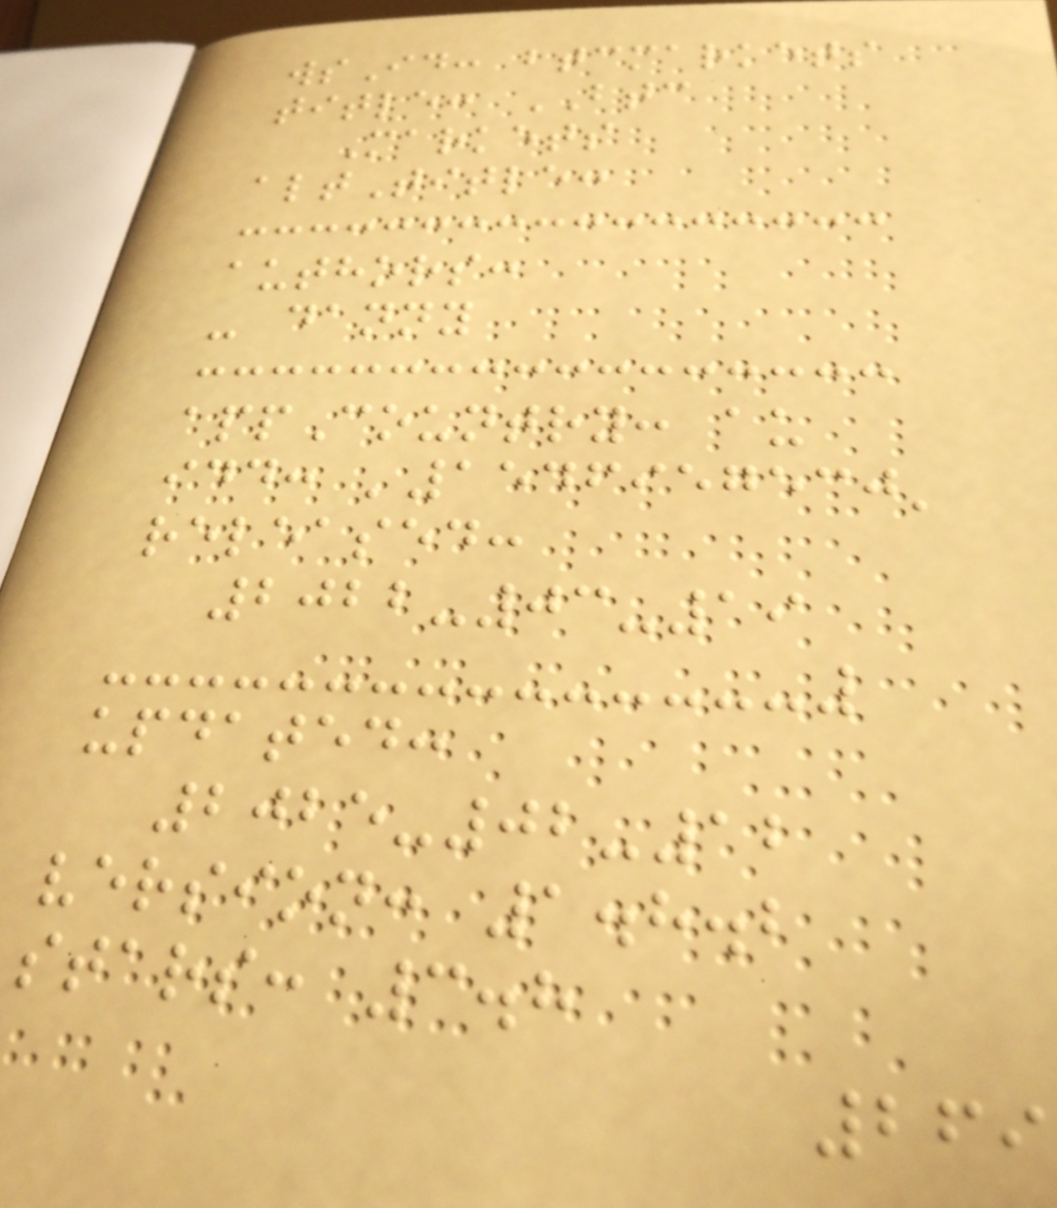wsId: btcmarkets
title: BTC
Markets
altTitle:
authors:
- danny
appCountry: au
idd: '1546957530'
released:
2022-03-19
updated:
2025-02-12
version: 1.8.2
stars: 3.8
269
